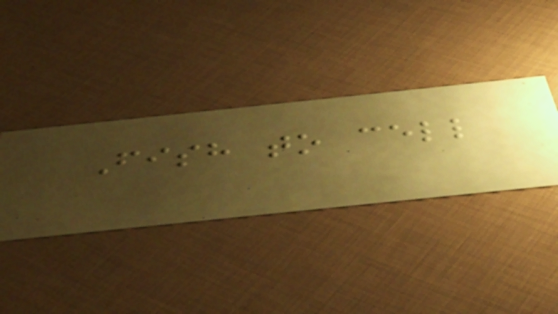Fish to cell
